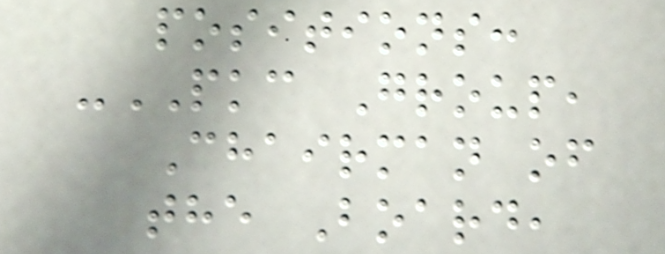positions:
-PKC Group,
Chairman of
the Board,
